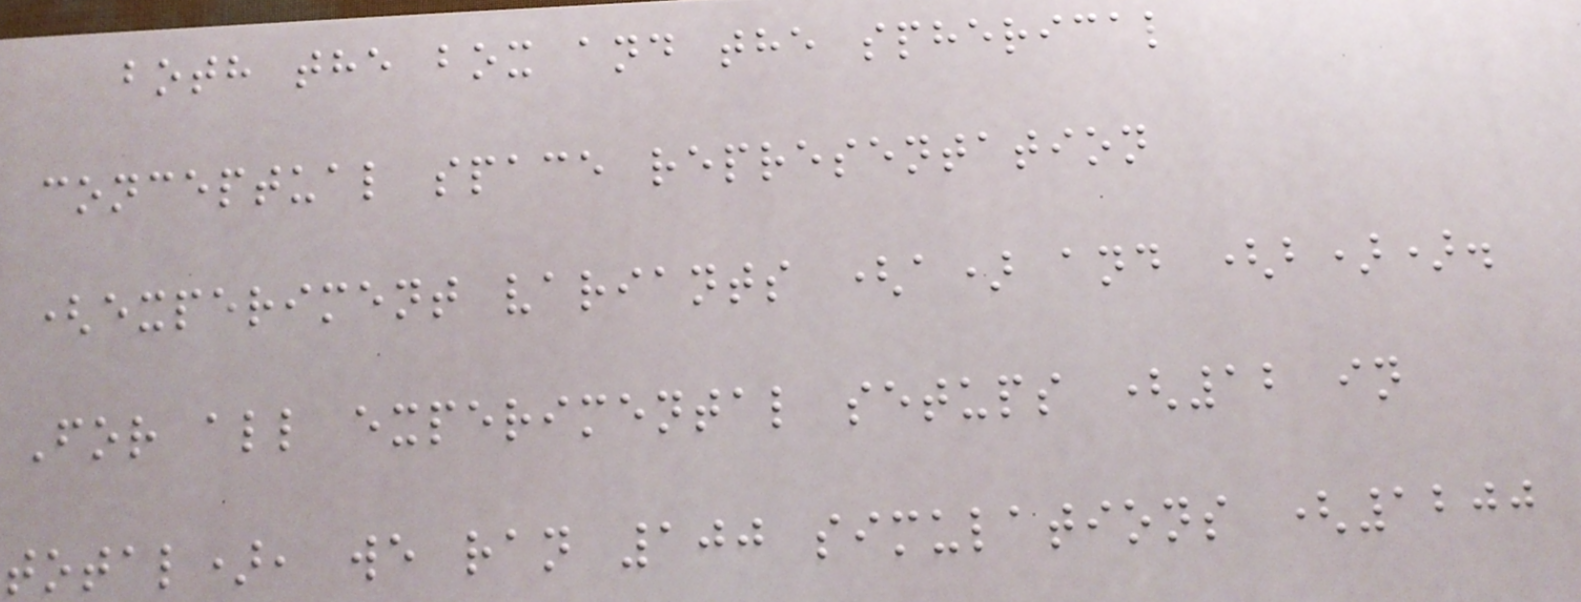both the box and the spherical
conceptual space representation
(experiment variants (a) and (b)).
For all experimental setups (12 in
total), we ran 100 simulations (1200
